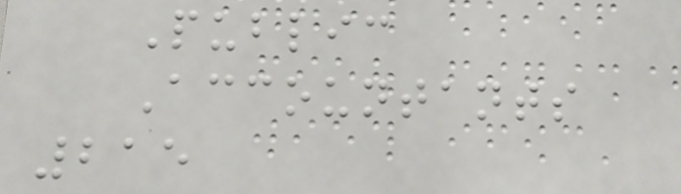Public
Accountants
215
